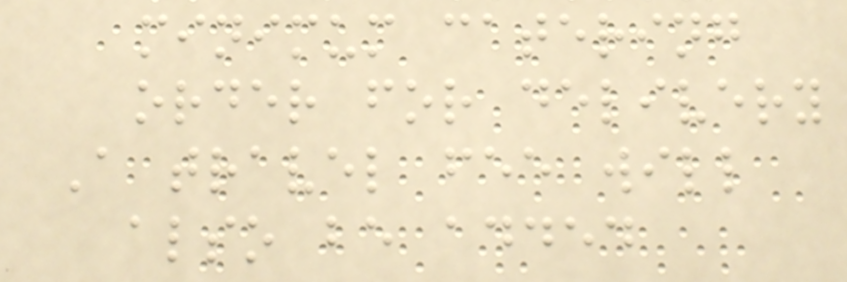minimum catering
order for delivery
A travel fee will
also be added
